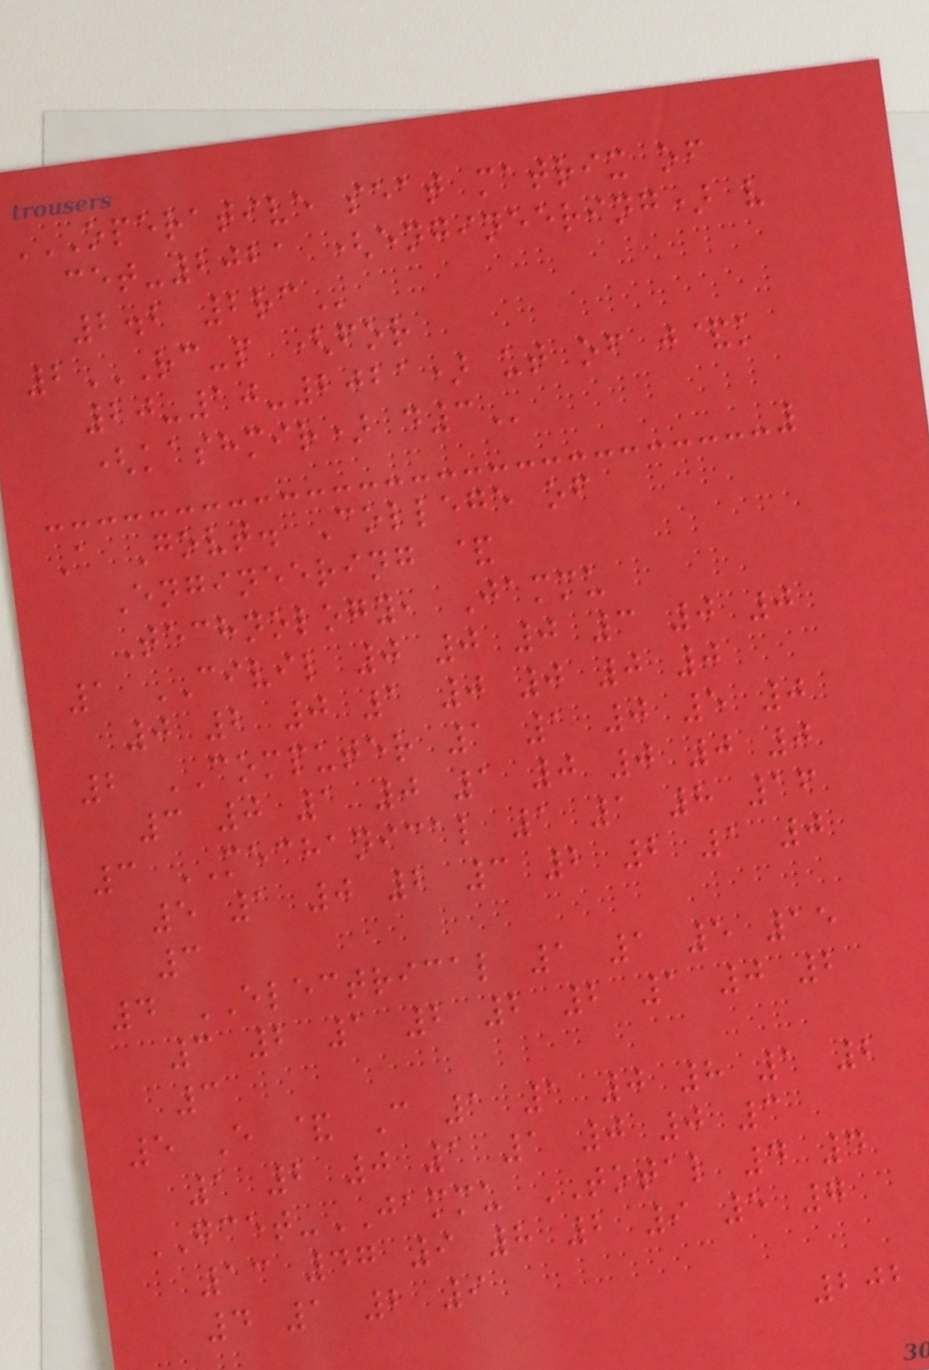OPERATIVE SEAT MATRIX OF
CET-2021 (ENGINEERING) V
2.2 2RC
2RC-P (FOR
20-10-2021) UT OF J&K
(KASHMIR) D3
A Govt. College of
Engineering &
Technology, Jammu
1 CIVIL 0 0 0 3 0 0
0 2 0 1 0 0 0 0
2 COMPUTER 1 1 0 5 0
3 0 1 0 1 0 0 0 0
3 MECHANICAL 1 1 8 16
5 1 0 2 3 2 2 1 0
3
4 ELECTRICAL 1 1 5 15
3 2 1 2 2 2 1 0 2
3
5 E & C 1 1 0 8 1 2
1 2 0 1 1 0 0 3
GCET-JAMMU TOTAL 4 4
13 47 9 8 2 9 5 7
4 1 2 9
202
